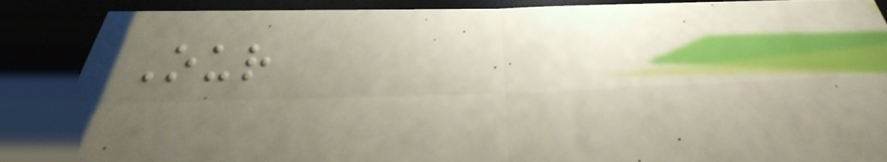Our
